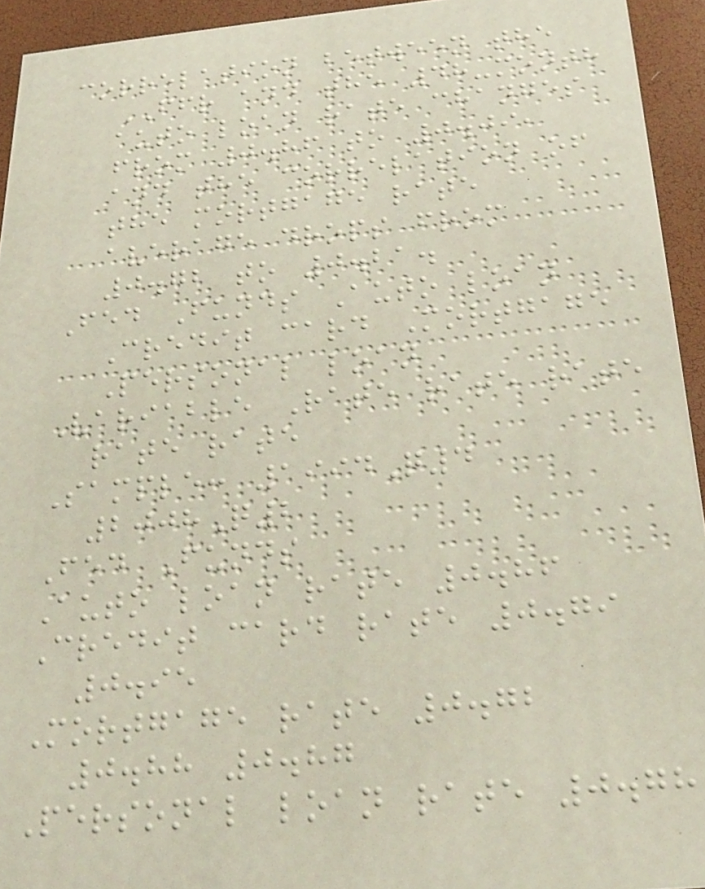correlation between the
FFR and the 48-month
auto loan rate changes
from 0.86 to 0.09,
and the correlation of
the mortgage rate
average drops from
0.72 to 0.21.
Fed Funds Auto loan
Credit card Mortgage
Personal loan
Variable Rate rate rate
rate rate
Sample: 1994Q4
2008Q2
Fed Funds
Auto loan rate 0.86
Credit card rate 0.79
0.95
Mortgage rate 0.72
0.88 0.87
Personal loan rate 0.78
